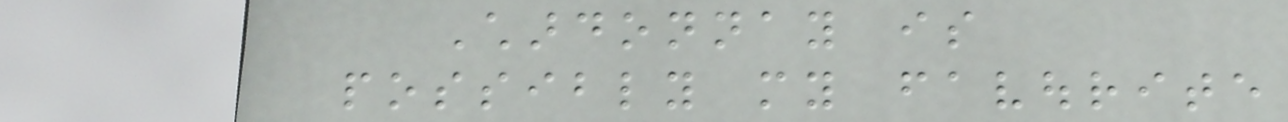Chardonnay is
possibly my favourite
